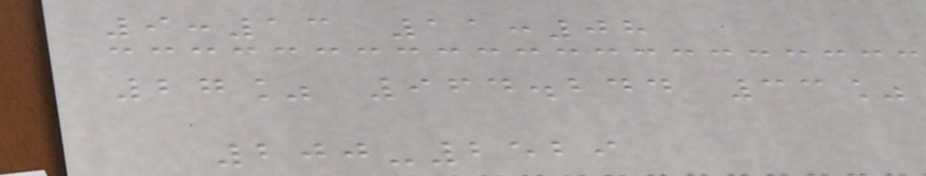9:13 11:08
27% 964.244 33%
200-2529
